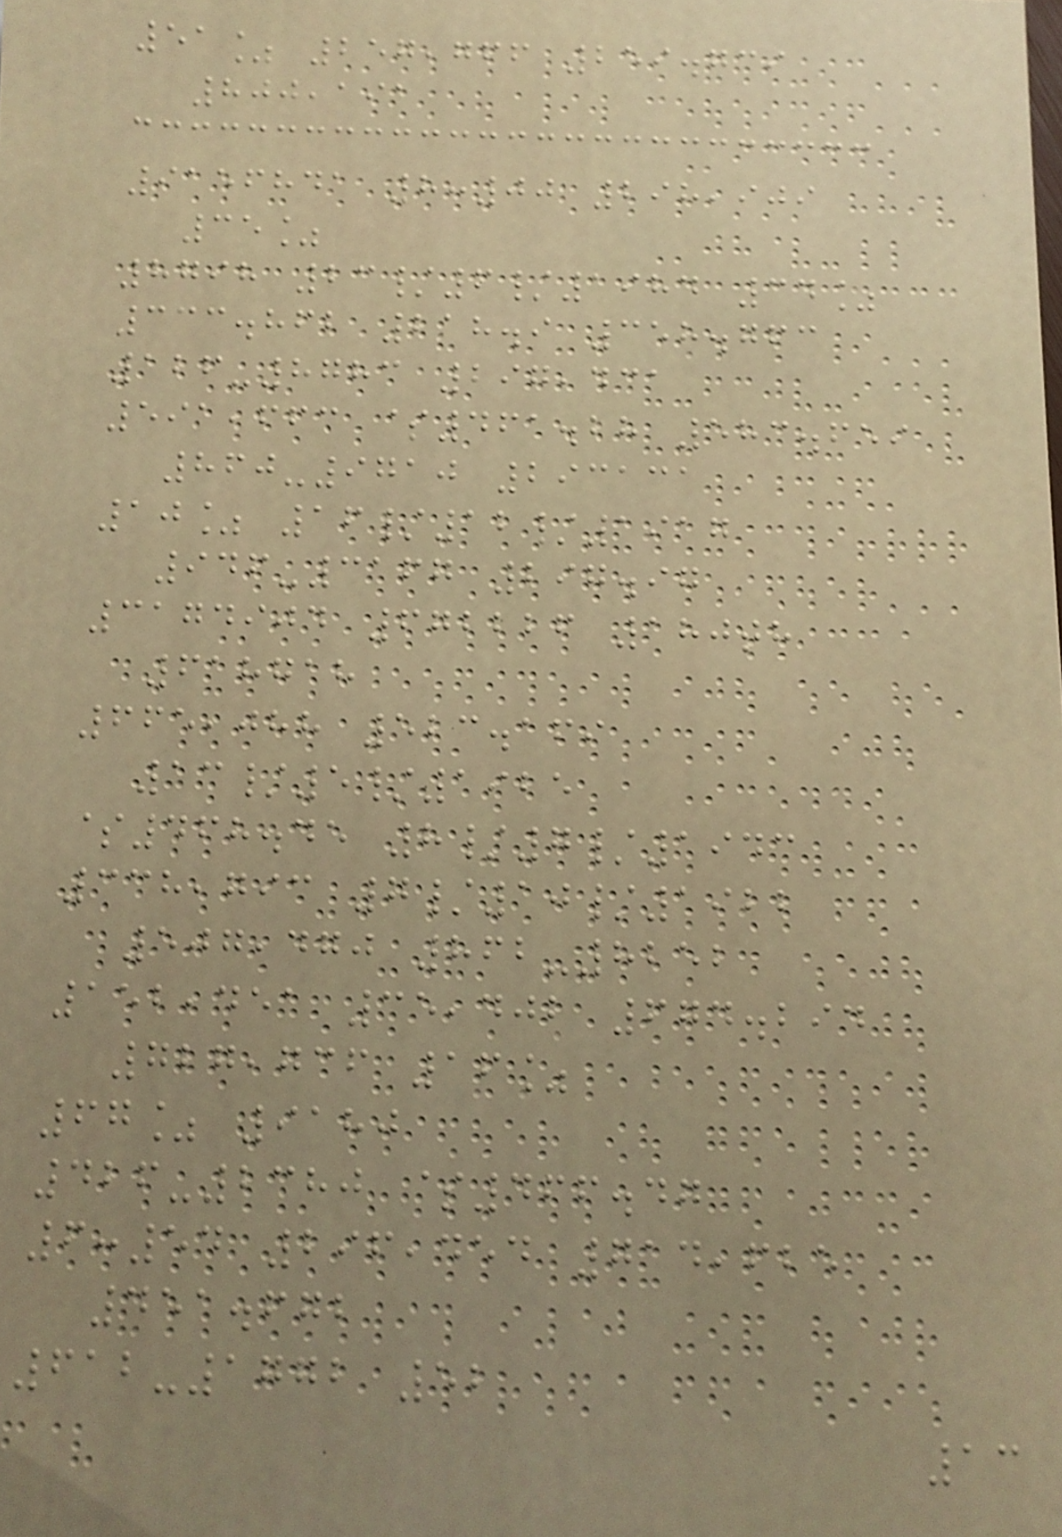51% 257,766 259.739
800,191
9156841 8:00 298,909
35%
8798 23/6/1984 34%
333.862 218.9 358.763
126-8783 297,431
591,663 $461.28 583.659
860-9710 293131
10% 16/12/1917
946-3167 297.97
3174904 672226 180th
618718
665,088 523.169
13/5/1925
$468.45 8/7/1943
338,793 7/10/1922
507,470 862-8252
152,451 35,402 674.294
727,736 16%
67% 9180
426-2380 $466.47
6:54 296,454 714,625
451.672
612-1772 52
13
